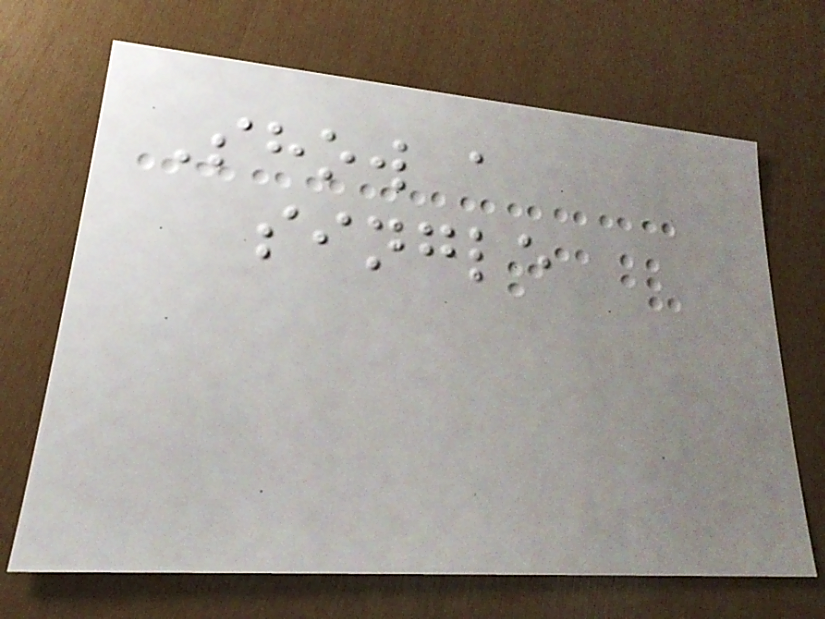Show a
single
